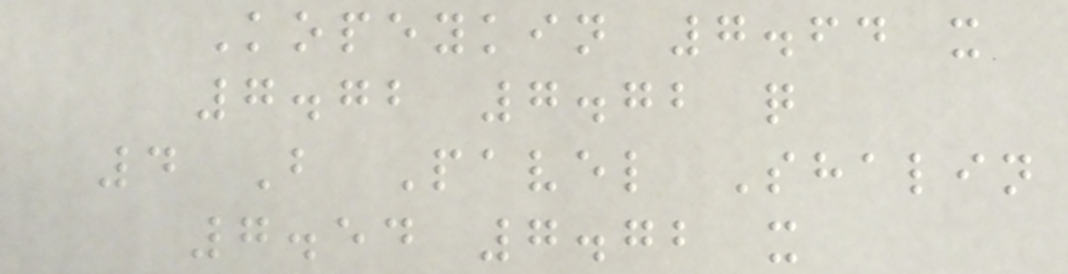Kopeykin 7.64 x
7.72 7.72 q
4 B Pavel Shalin
7.54 7.72 x
